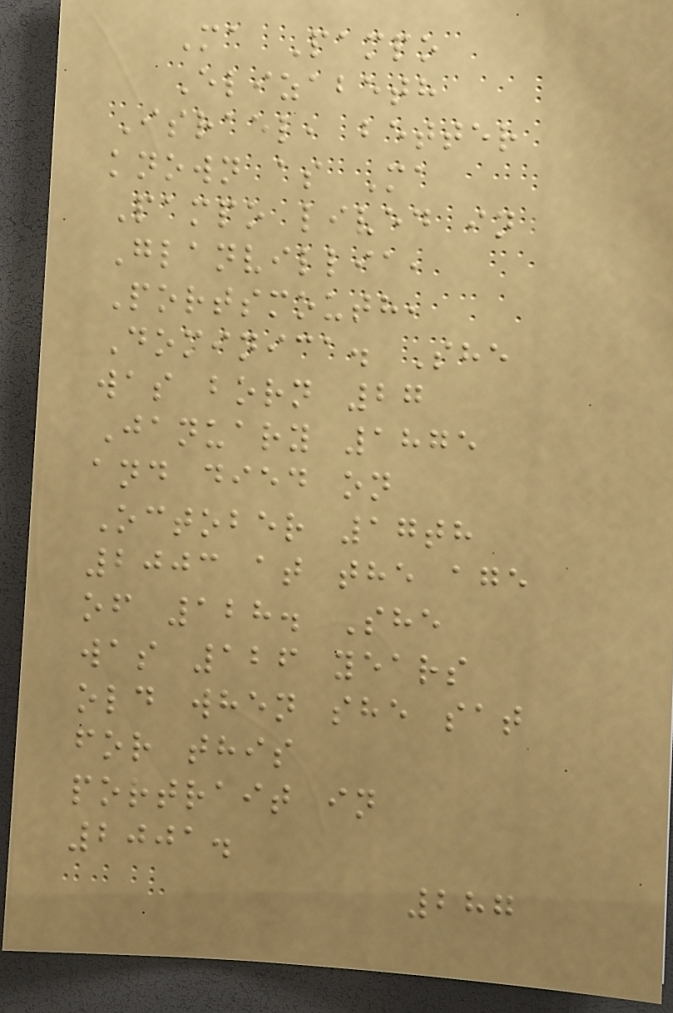Ma Pampo
Elizabeth
Israel, better
known as Ma
Pampo lived in
Glanvillia,
Portsmouth,
Dominica. She
was born 27
January 1875
and died on
October 17th
2003 at the age
of 128. She
was 126 years
old when she sat
for this
portrait in
2001.
287
